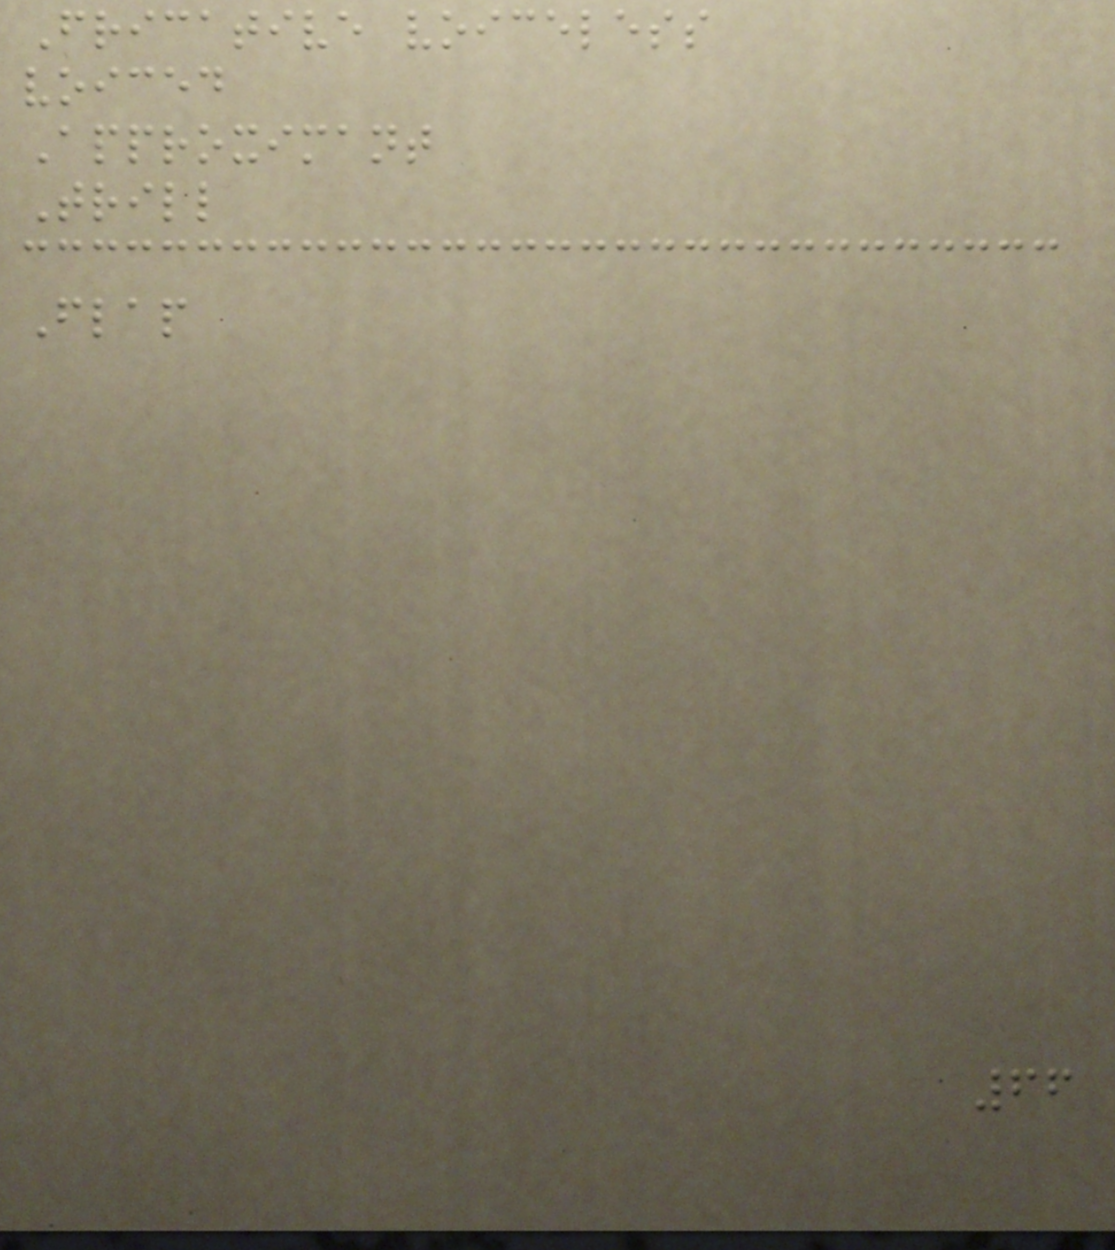Fricative voiceless
voiced
Approximant
Trill
Flap
66
